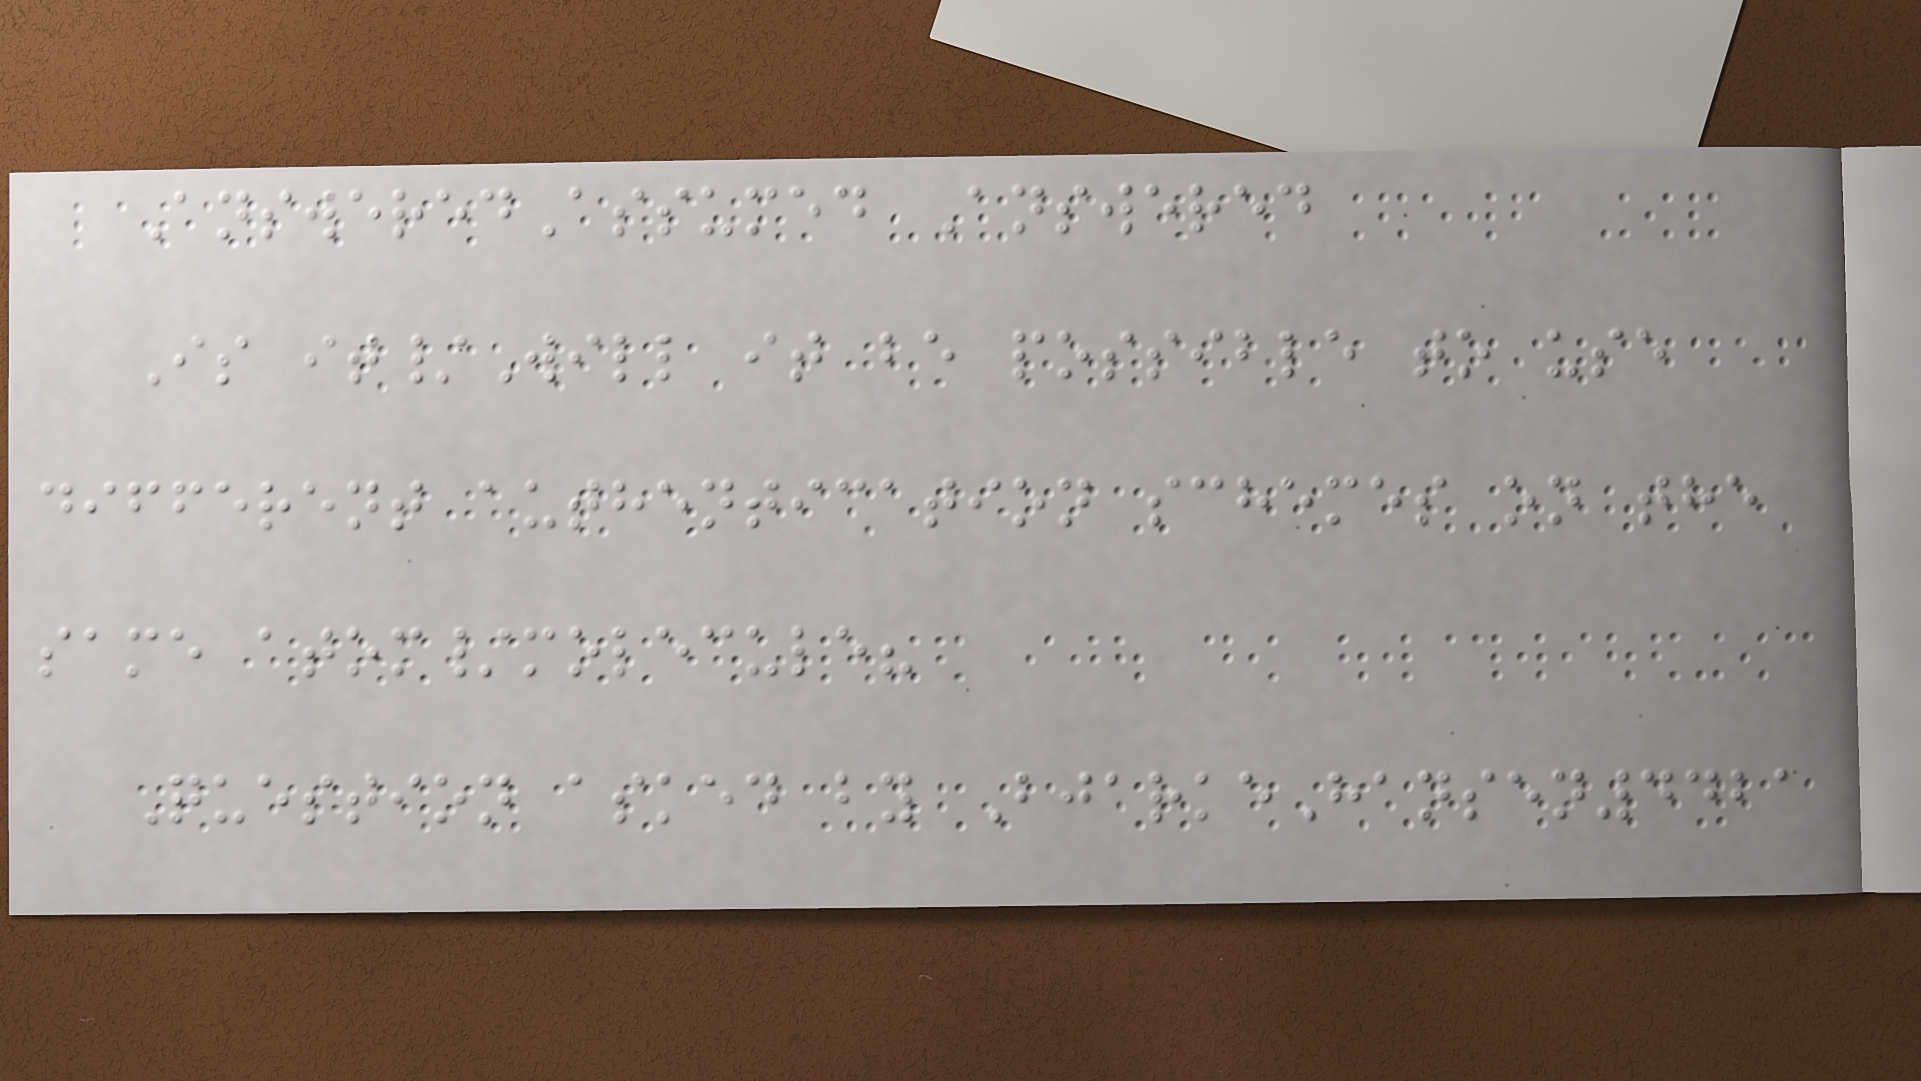AnsweredAssumed Answered
Is it/Will it be possible to use
different authentication schemes on the
same atom/molecule?
Question asked by BjarkeHansen4421
